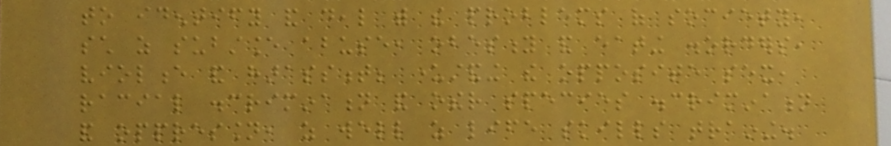to identify and deal with the problems of society,
such as substance abuse, obesity and eating disorders,
violence and harassment; understanding the opposite sex,
racial discrimination and other species discrimination
and oppression, as well as life skills training.
